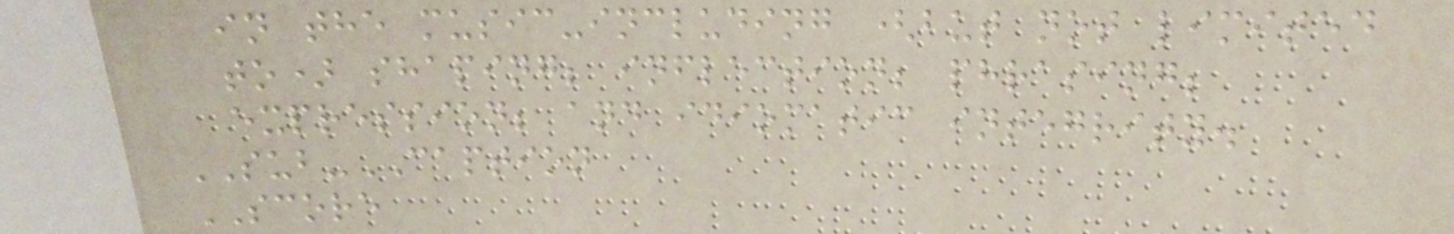in the music-including (but not limited
to) shaping; inflection; phrasing;
expression; and idiomatic integrity.
SUB-CAPTION
SCORE
